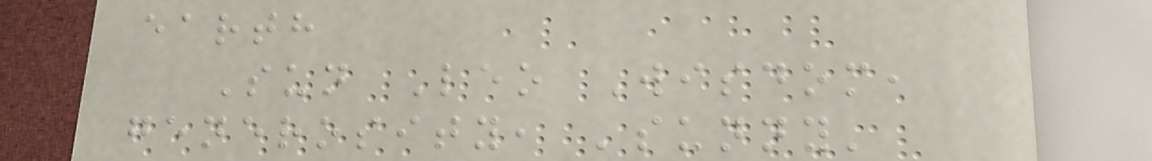earth
Sun Leo Wisdom,
generosity, 'sunny'
